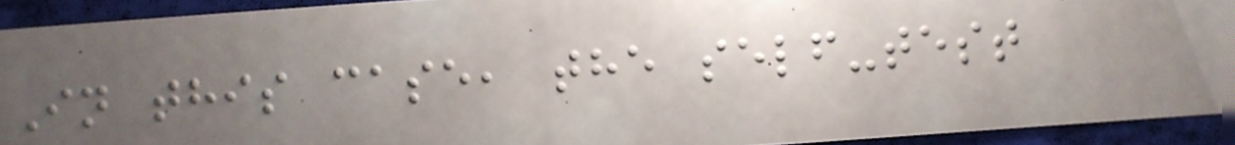In this case, the self-test
